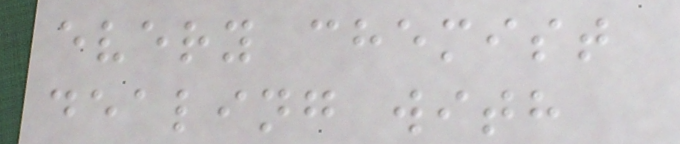every chemist
dealing with
